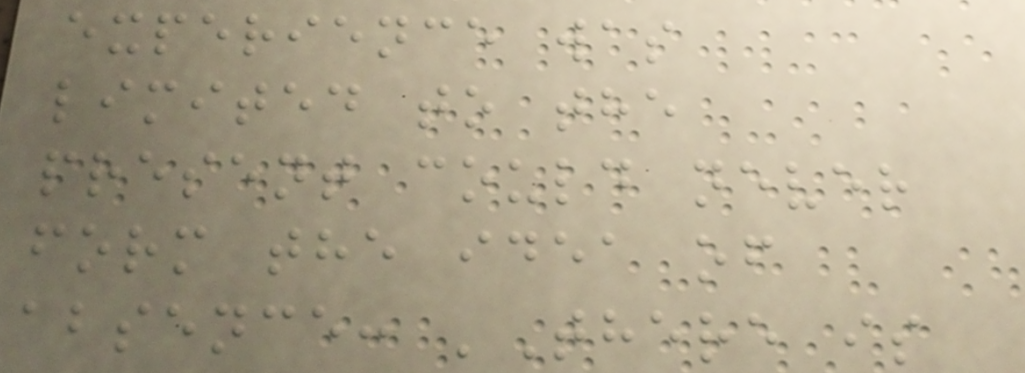experience was
limited to the
present could never
form the idea of
absence: 'There is
